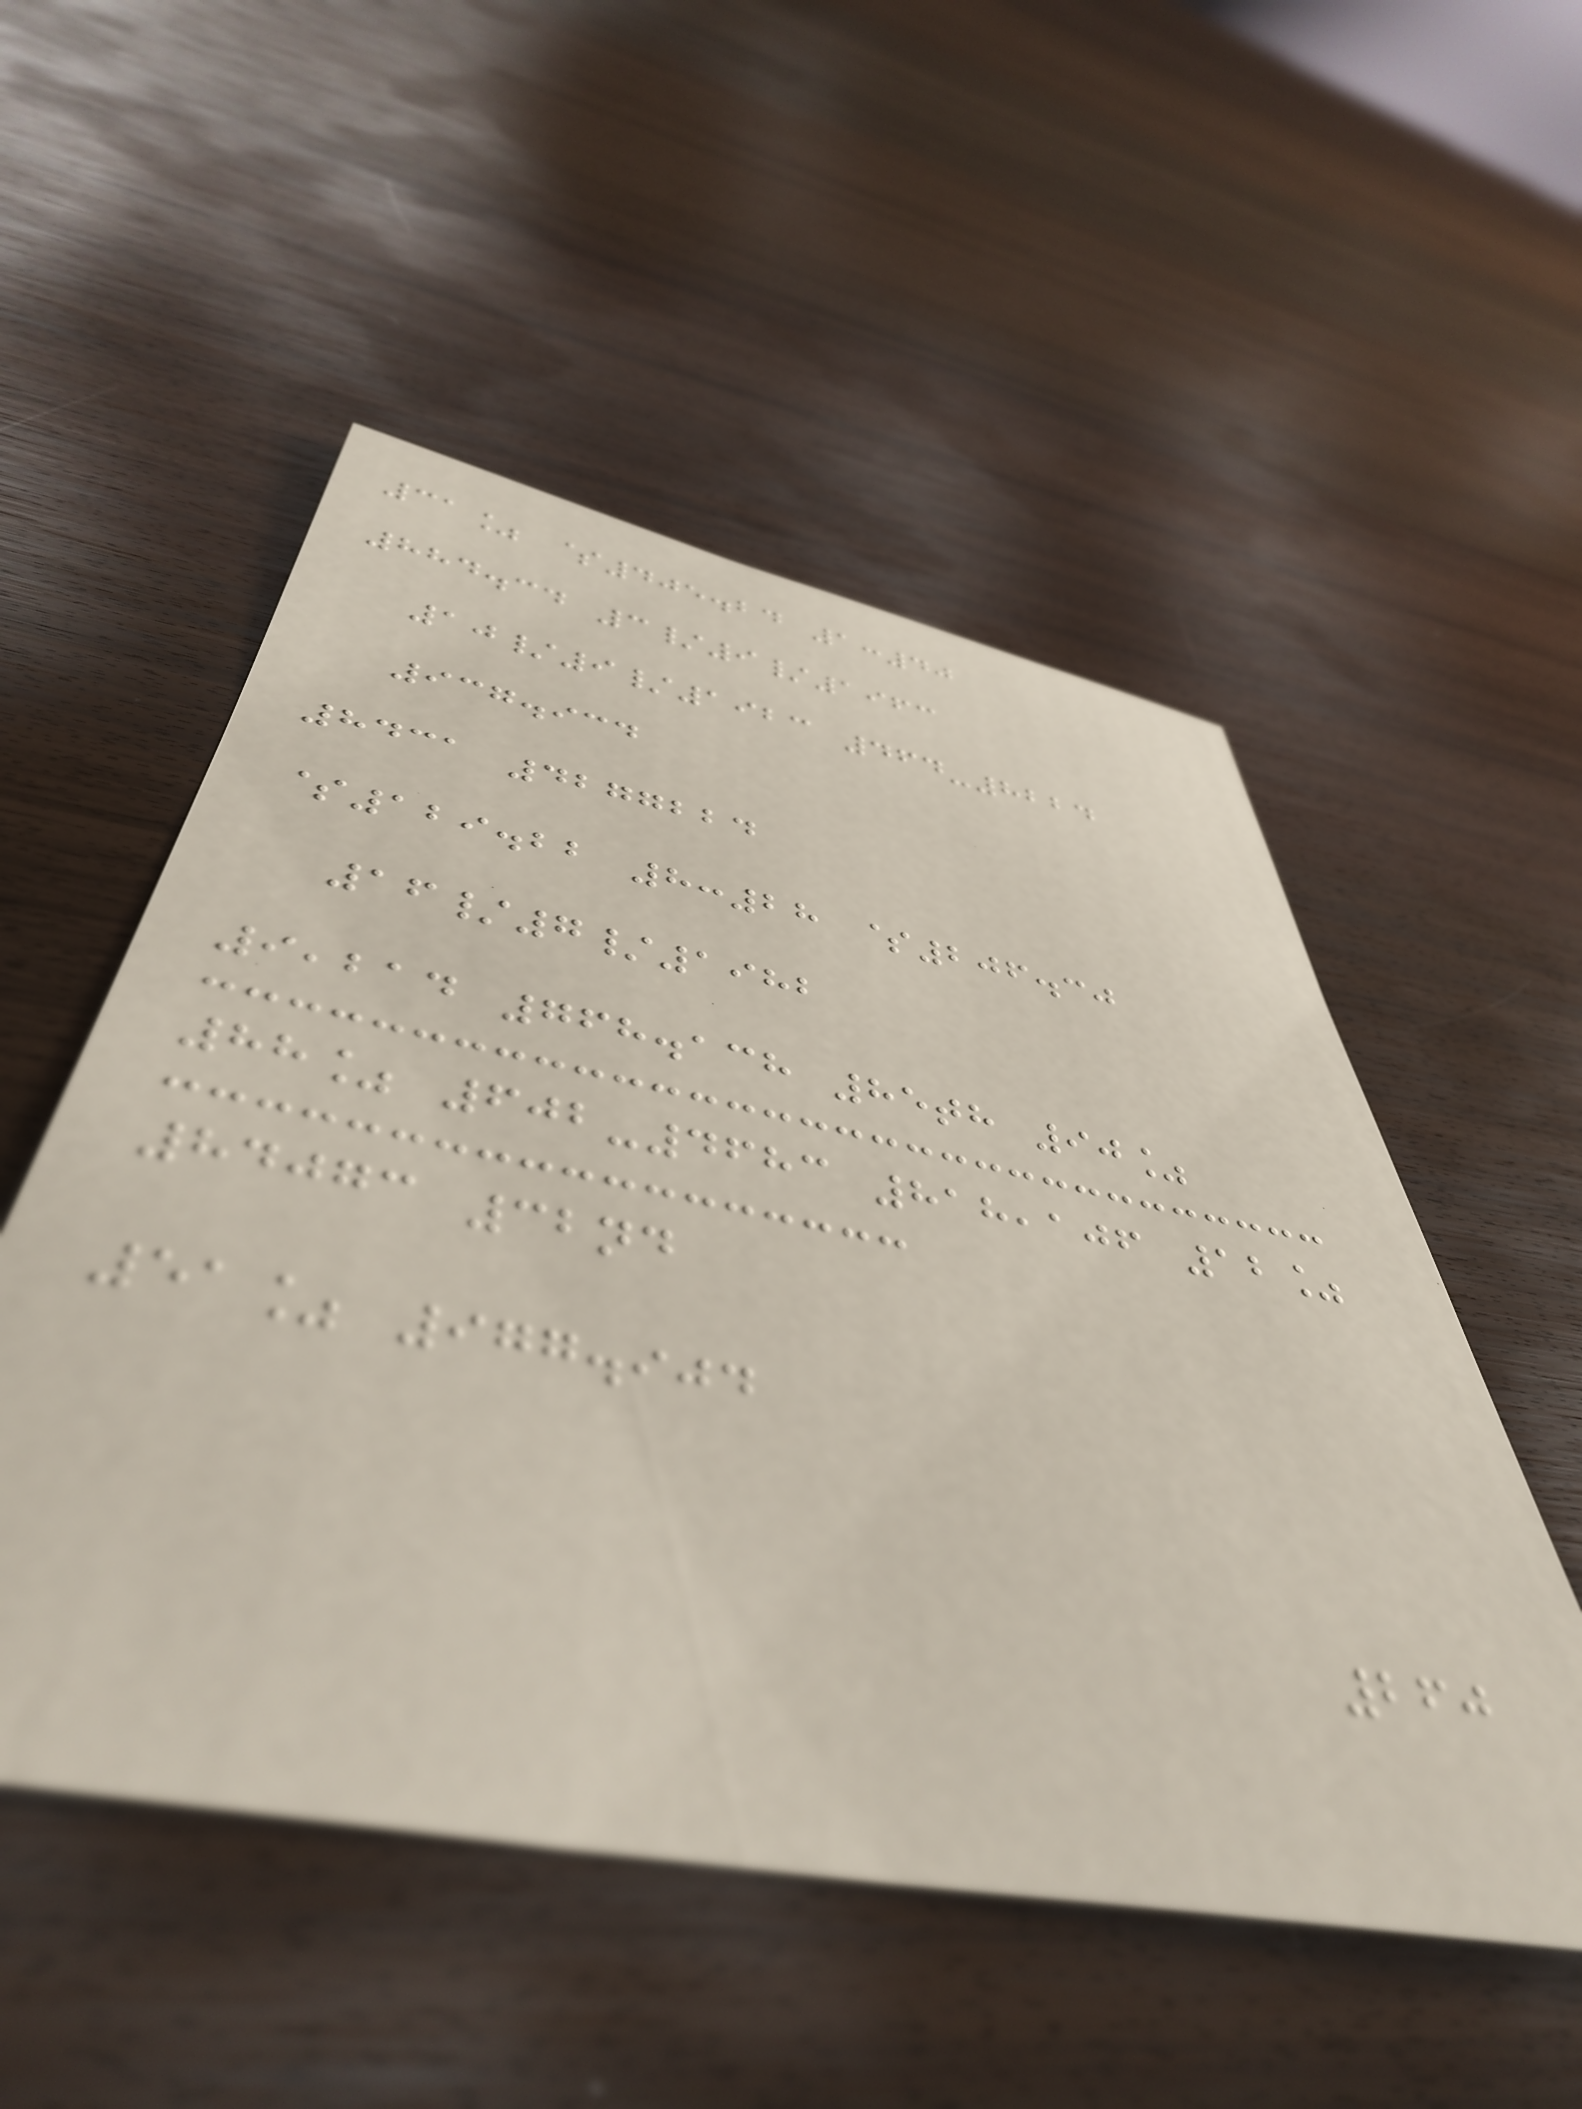31% $405.24 1:40
884.34 3/9/1963
10/9/1923 464-8224
937.934
8431 4277224
$129.22 8:28 $206.30
16/7/1982
9,214 768.138 85th 90%
88% 602-4683 818,106 12%
84073 32nd
51% 977.904
260
